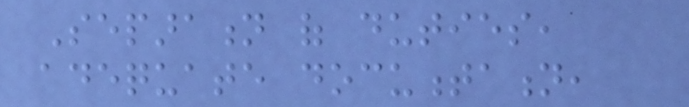Separation of duties,
adequate documentation,
